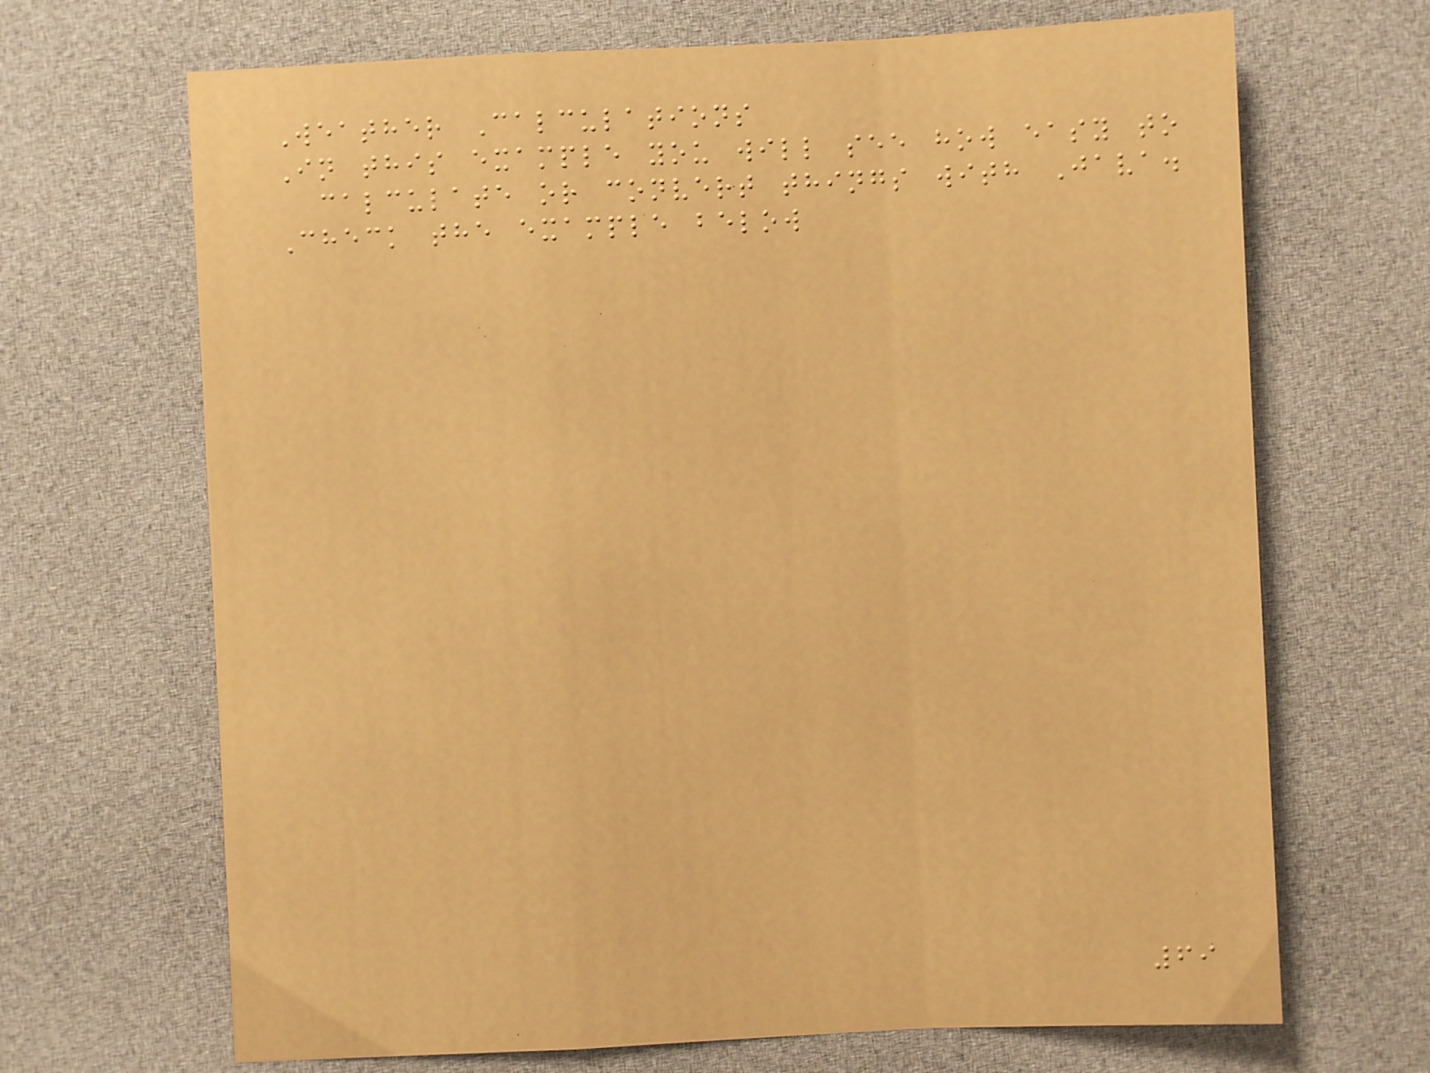Weather Calculations
In this example you will see how easy to
calculate or convert things with Java.
Check the example below
69
